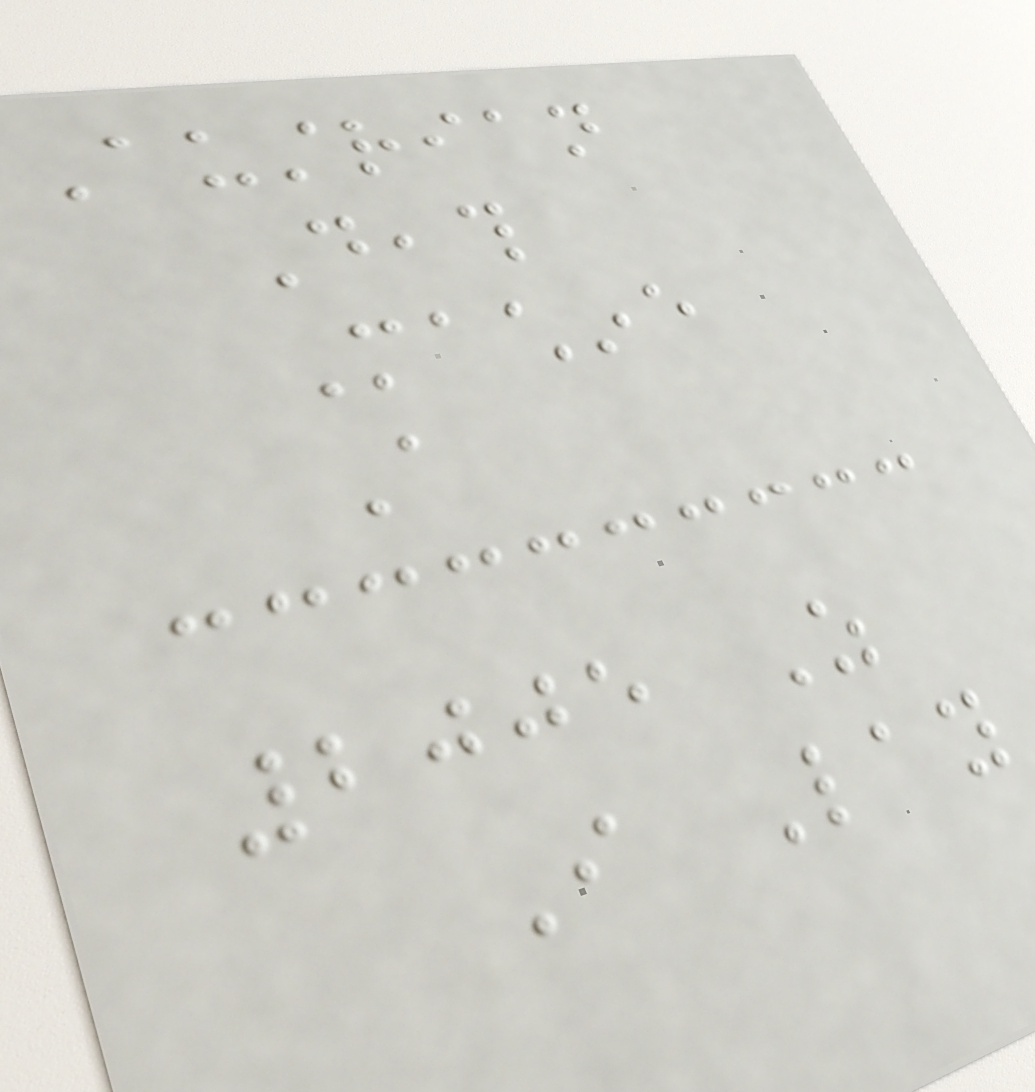Austrian
Death
Machine
A
2005 As
I Lay
